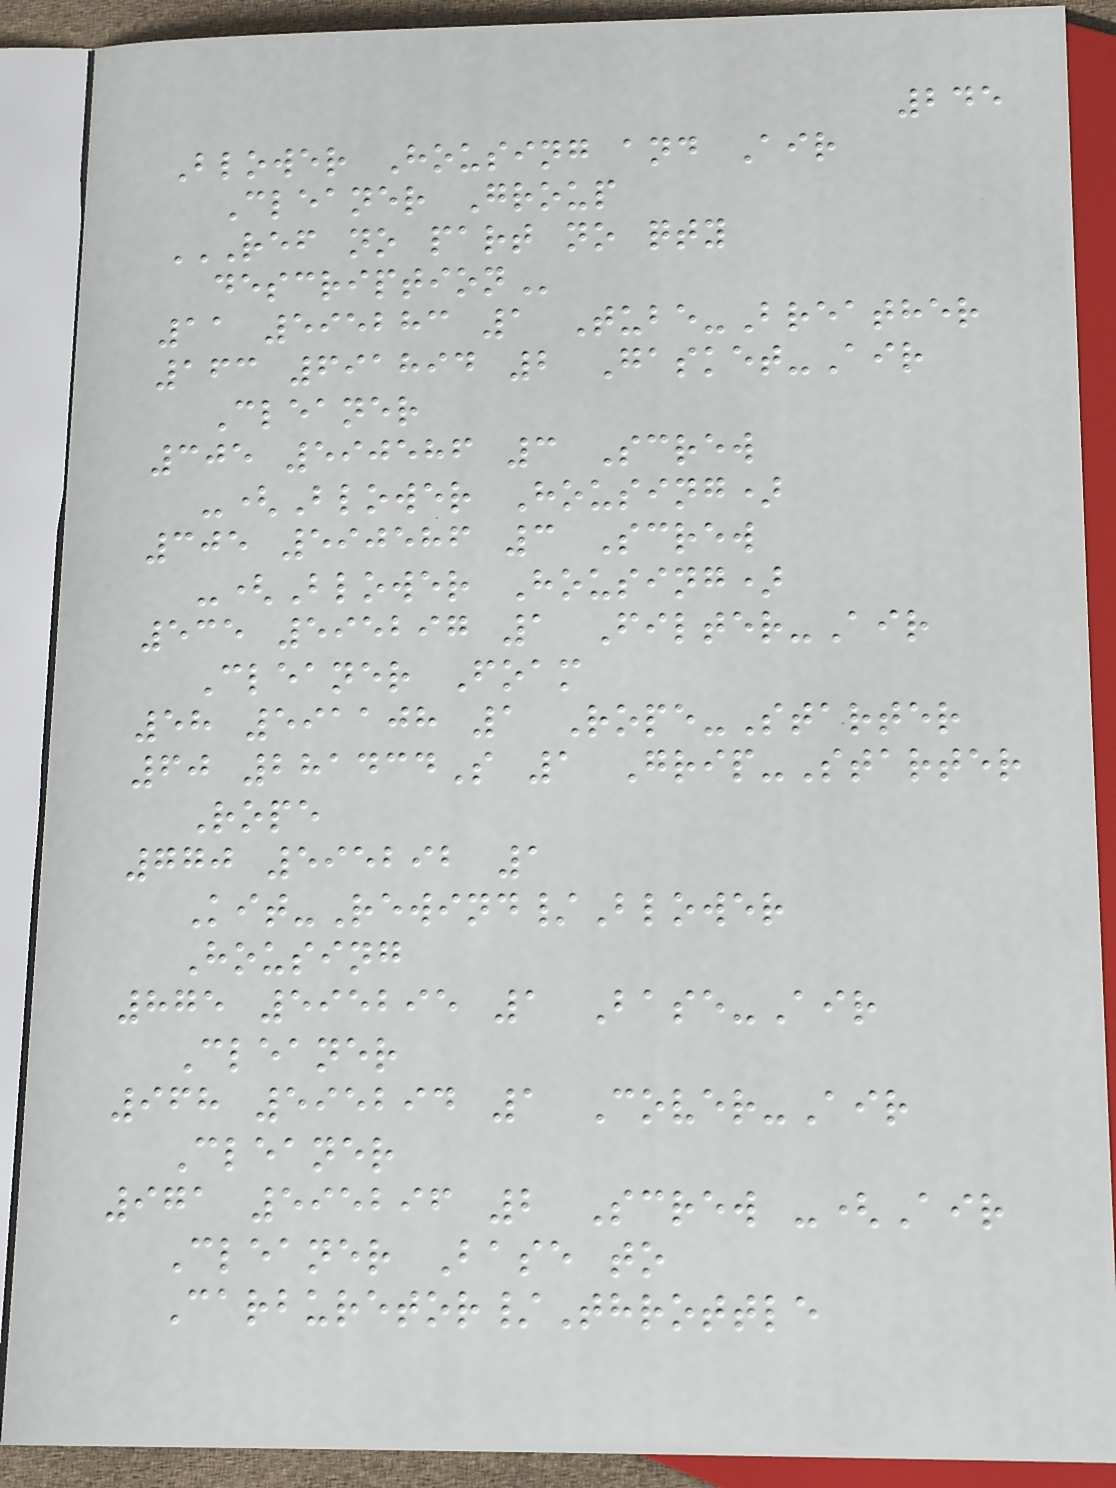245
Blower Housing and Air
Cleaner Group
REF NO PART NO QTY
DESCRIPTION
11 595283 1 Tube-Breather
163 691894 2 Gasket-Air
Cleaner
305 590586 3 Screw
-(Blower Housing)
305 590586 3 Screw
-(Blower Housing)
535 595297 1 Filter-Air
Cleaner Foam
58 591108 1 Rope-Starter
60 281434S 1 Grip-Starter
Rope
770 595292 1
Kit-Rewind/Blower
Housing
875 595295 1 Base-Air
Cleaner
968 595294 1 Cover-Air
Cleaner
971 595296 2 Screw -(Air
Cleaner Base to
Carburetor/Throttle
